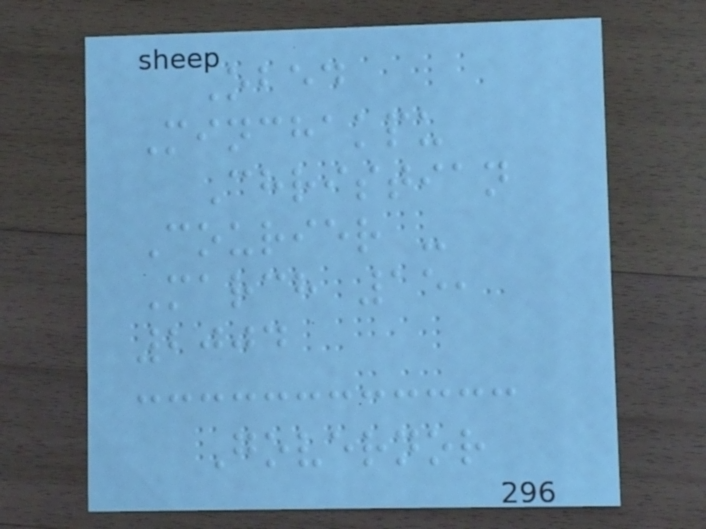Obed
Minchakpu
Christian
Courier -
March 15,
2004
Governor
